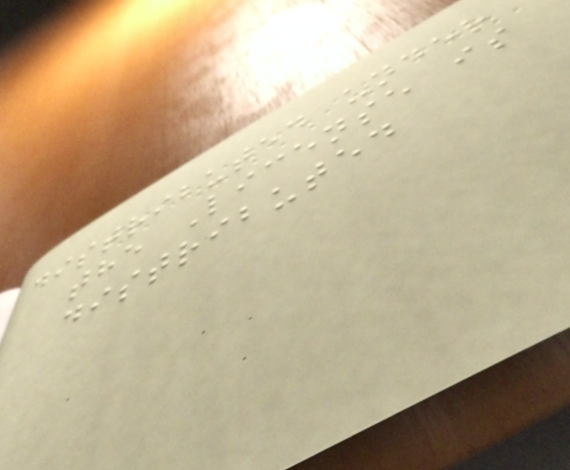distributed under
the License is
distributed
